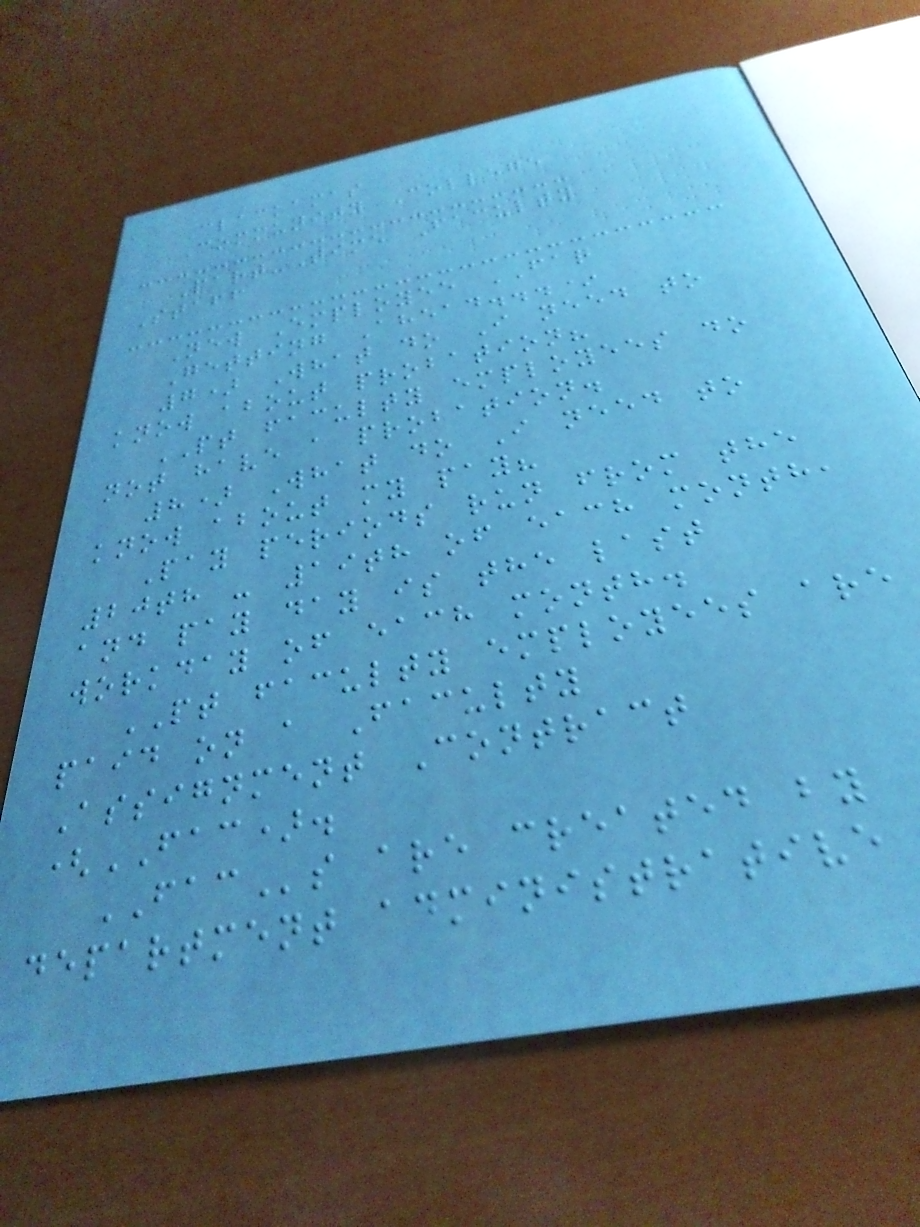Clackamas
Community College
Part-Time Faculty
Staff
New Employee FAQ
Getting Ahead...*
7) What do I need to
know about probation?
PT faculty employees do
not have a probation.
8) What do I need to
know about my pay?
Pay periods run from the
20th - 19th of each month,
and pay day is the last
workday of each month.
PT faculty employees are
paid on a Faculty
Assignment Contract
(FAC).
FACs are created by
department administrative
